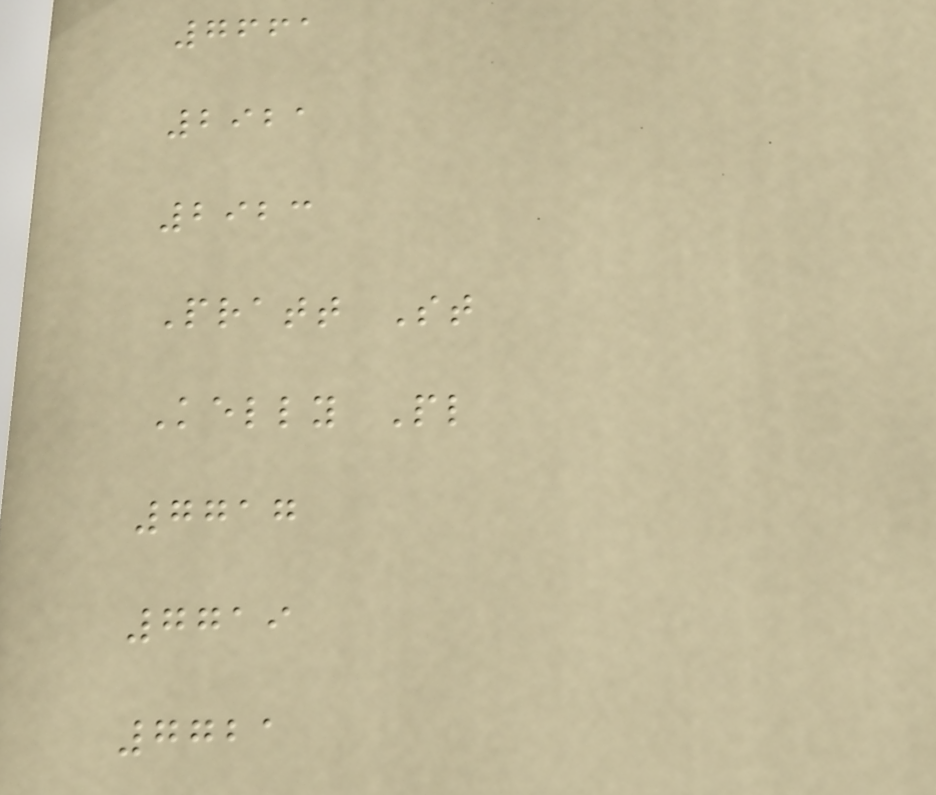7661
2921
2923
Pratt St
Kelly Pl
7717
7719
7721
